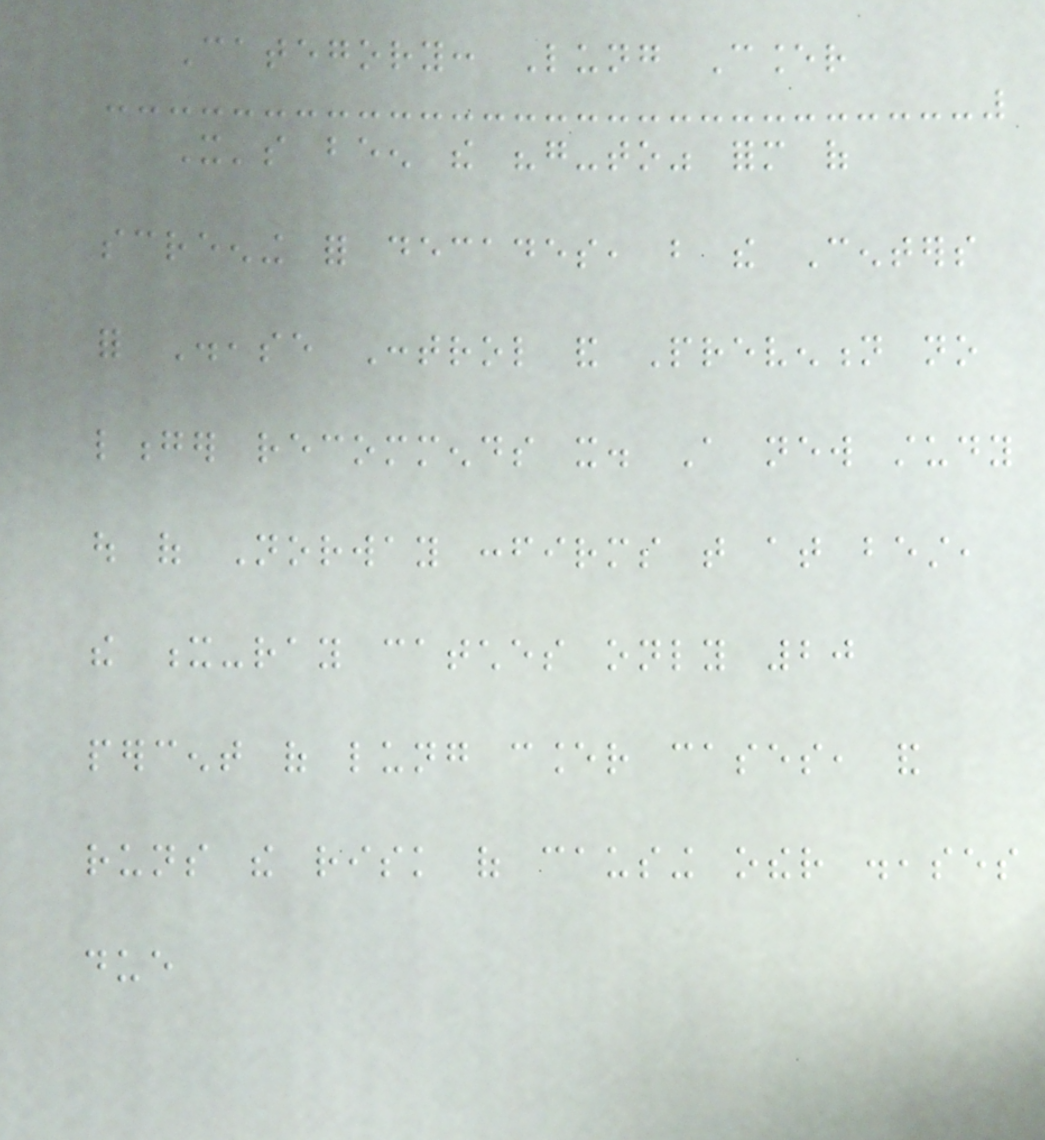Category: Lung Cancer
It's been the "go-to" form of
screening for decades, but the Centers
for Disease Control and Prevention no
longer recommends it. A new study
out of Norway confirms that at best,
the x-ray catches only 20
percent of lung cancer cases, and
runs the risk of causing other diseases
due
